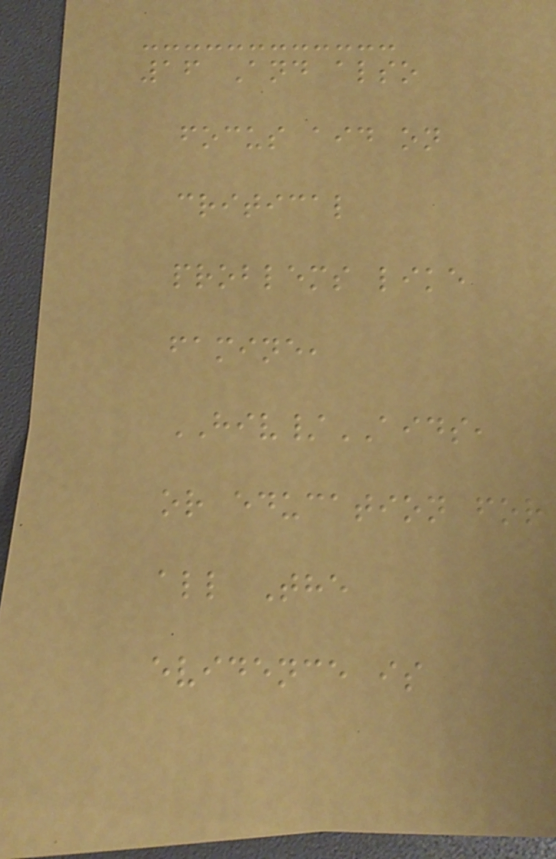16 And also
focus aid on
critical
problems like
famine,
HIV/AIDS,
or education for
all The
evidence is
